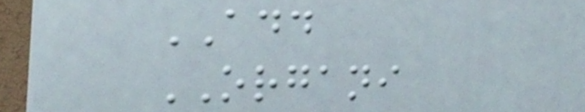ADD
ORGANI
